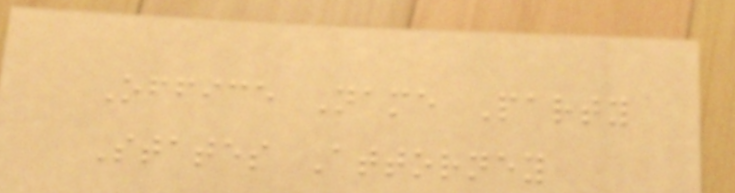Office Name Party
States Attorney
